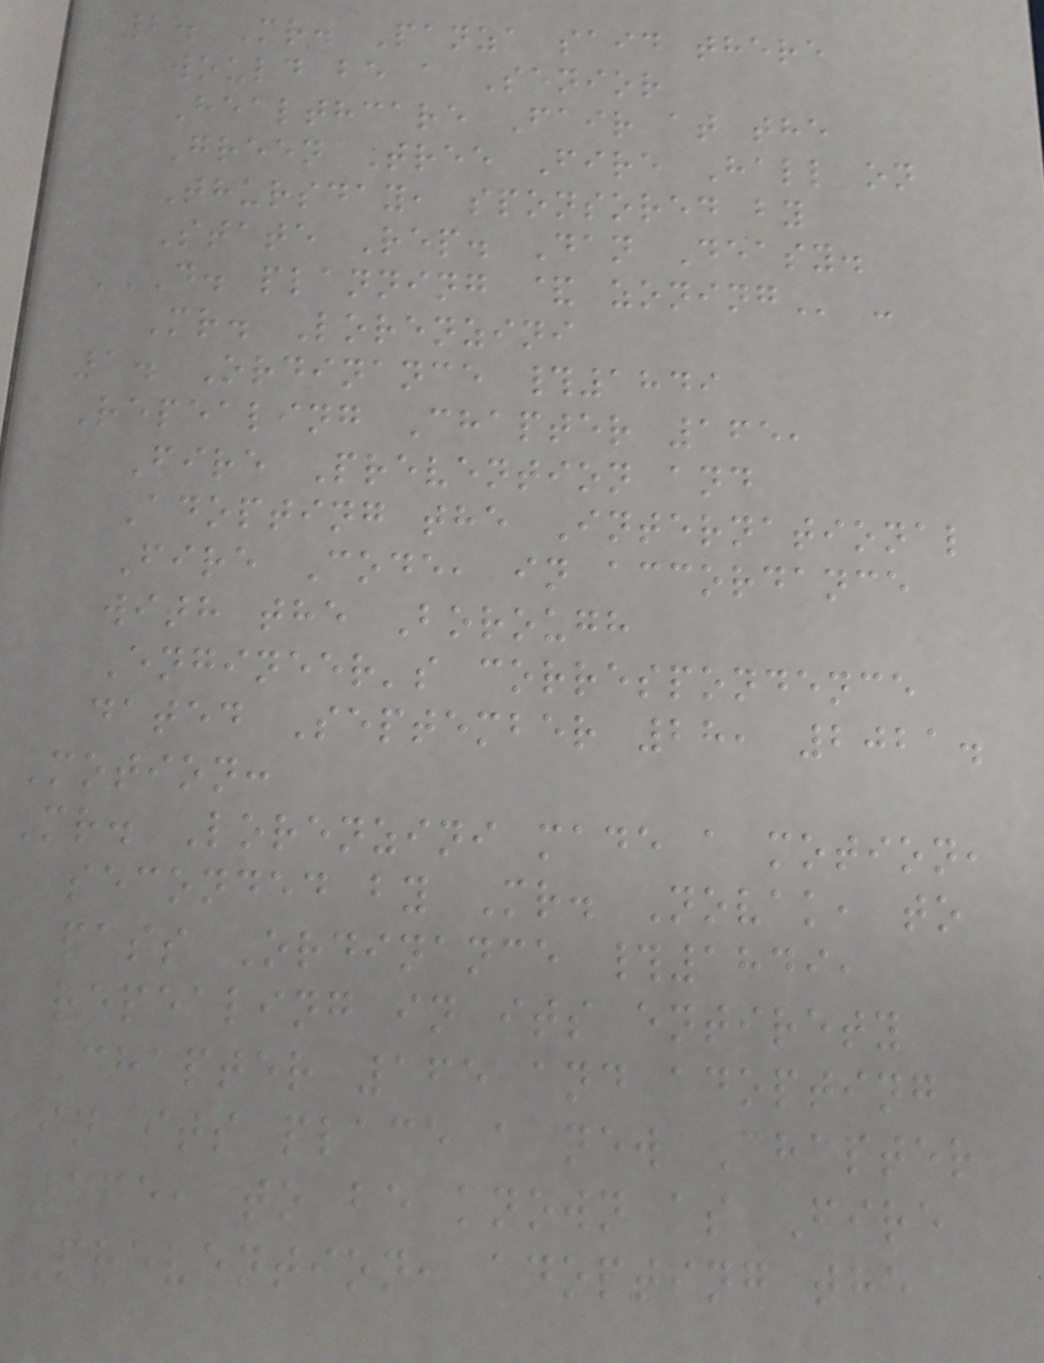2. Mr. Panza said there
would be a Senior
Healthcare Fair at the
Green Tree Fire Hall on
Thursday, sponsored by
State Rep. Dan Deasy.
D. PLANNING & ZONING -
Mr. Lorenzini
1. Ordinance #1849
Repealing Chapter 165,
Fire Prevention and
Adopting the International
Fire Code, in accordance
with the Borough
Engineer's correspondence
dated September 28, 2021.
Motion:
Mr. Lorenzini made a motion,
seconded by Mr. Novak, to
pass Ordinance #1849,
repealing in its entirety
Chapter 165 and adopting
in its place a new Chapter
165, to be known as Fire
Prevention, adopting the
